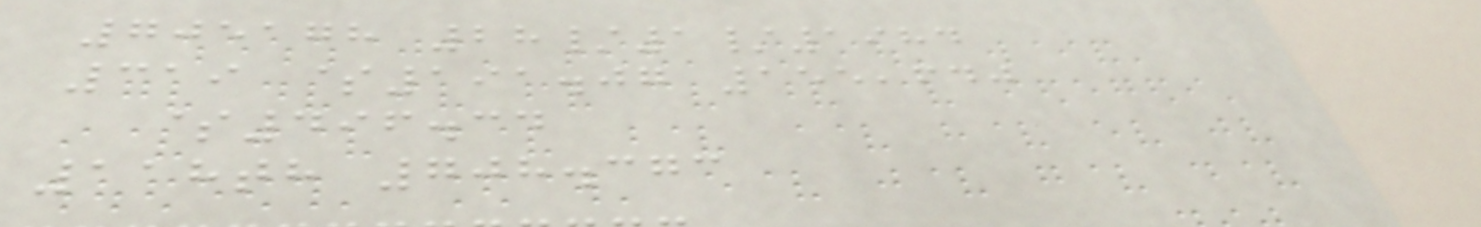705178 28/1/1984
319 $191.07 155,640
$496.34
118th 708.373
